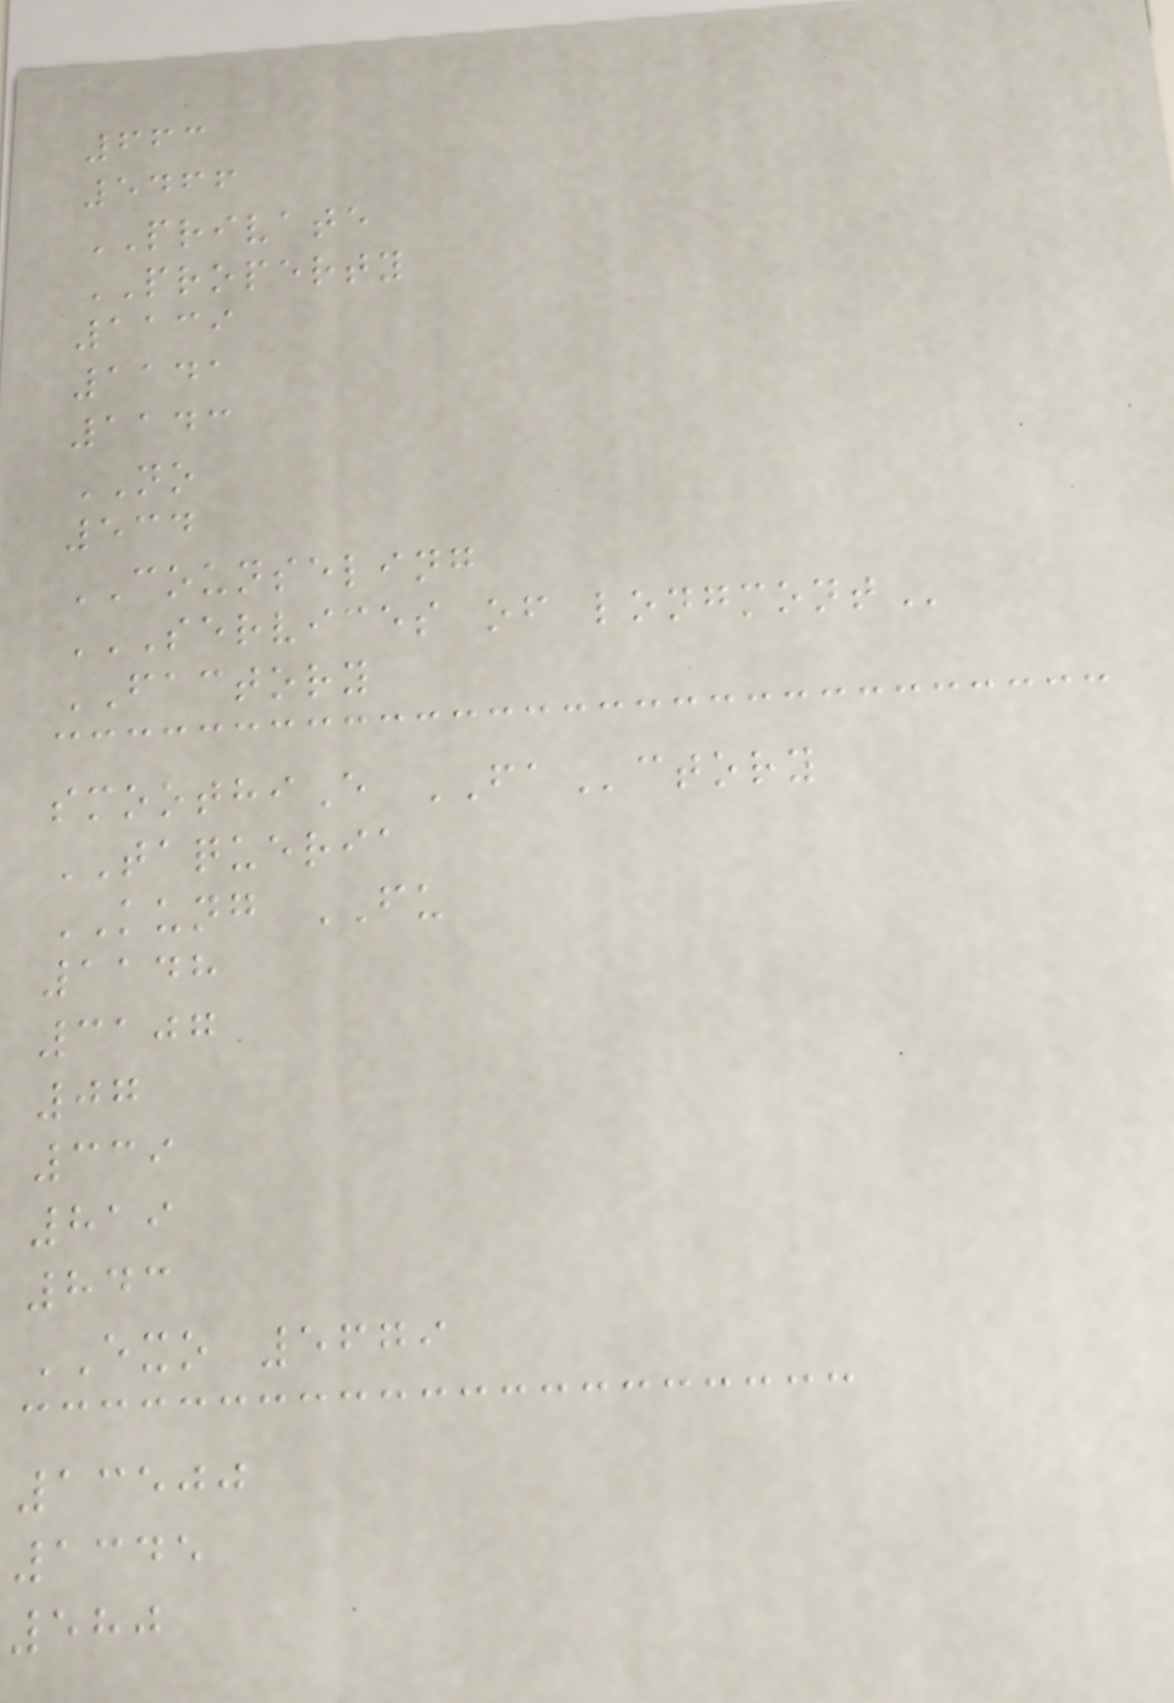663
5466
PRIVATE
PROPERTY
1139
1141
1143
NO
534
COUNSELING
SERVICES OF LONGMONT
FACTORY
smoothiE FActory
TAQUERIA
KUNG FU
1148
3107
07
339
819
843
EXO 5679
13500
1345
580
